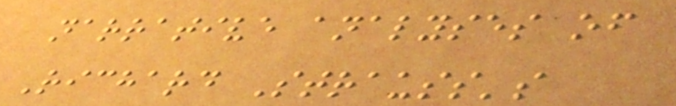narrative analyses of
Richard Strauss's
